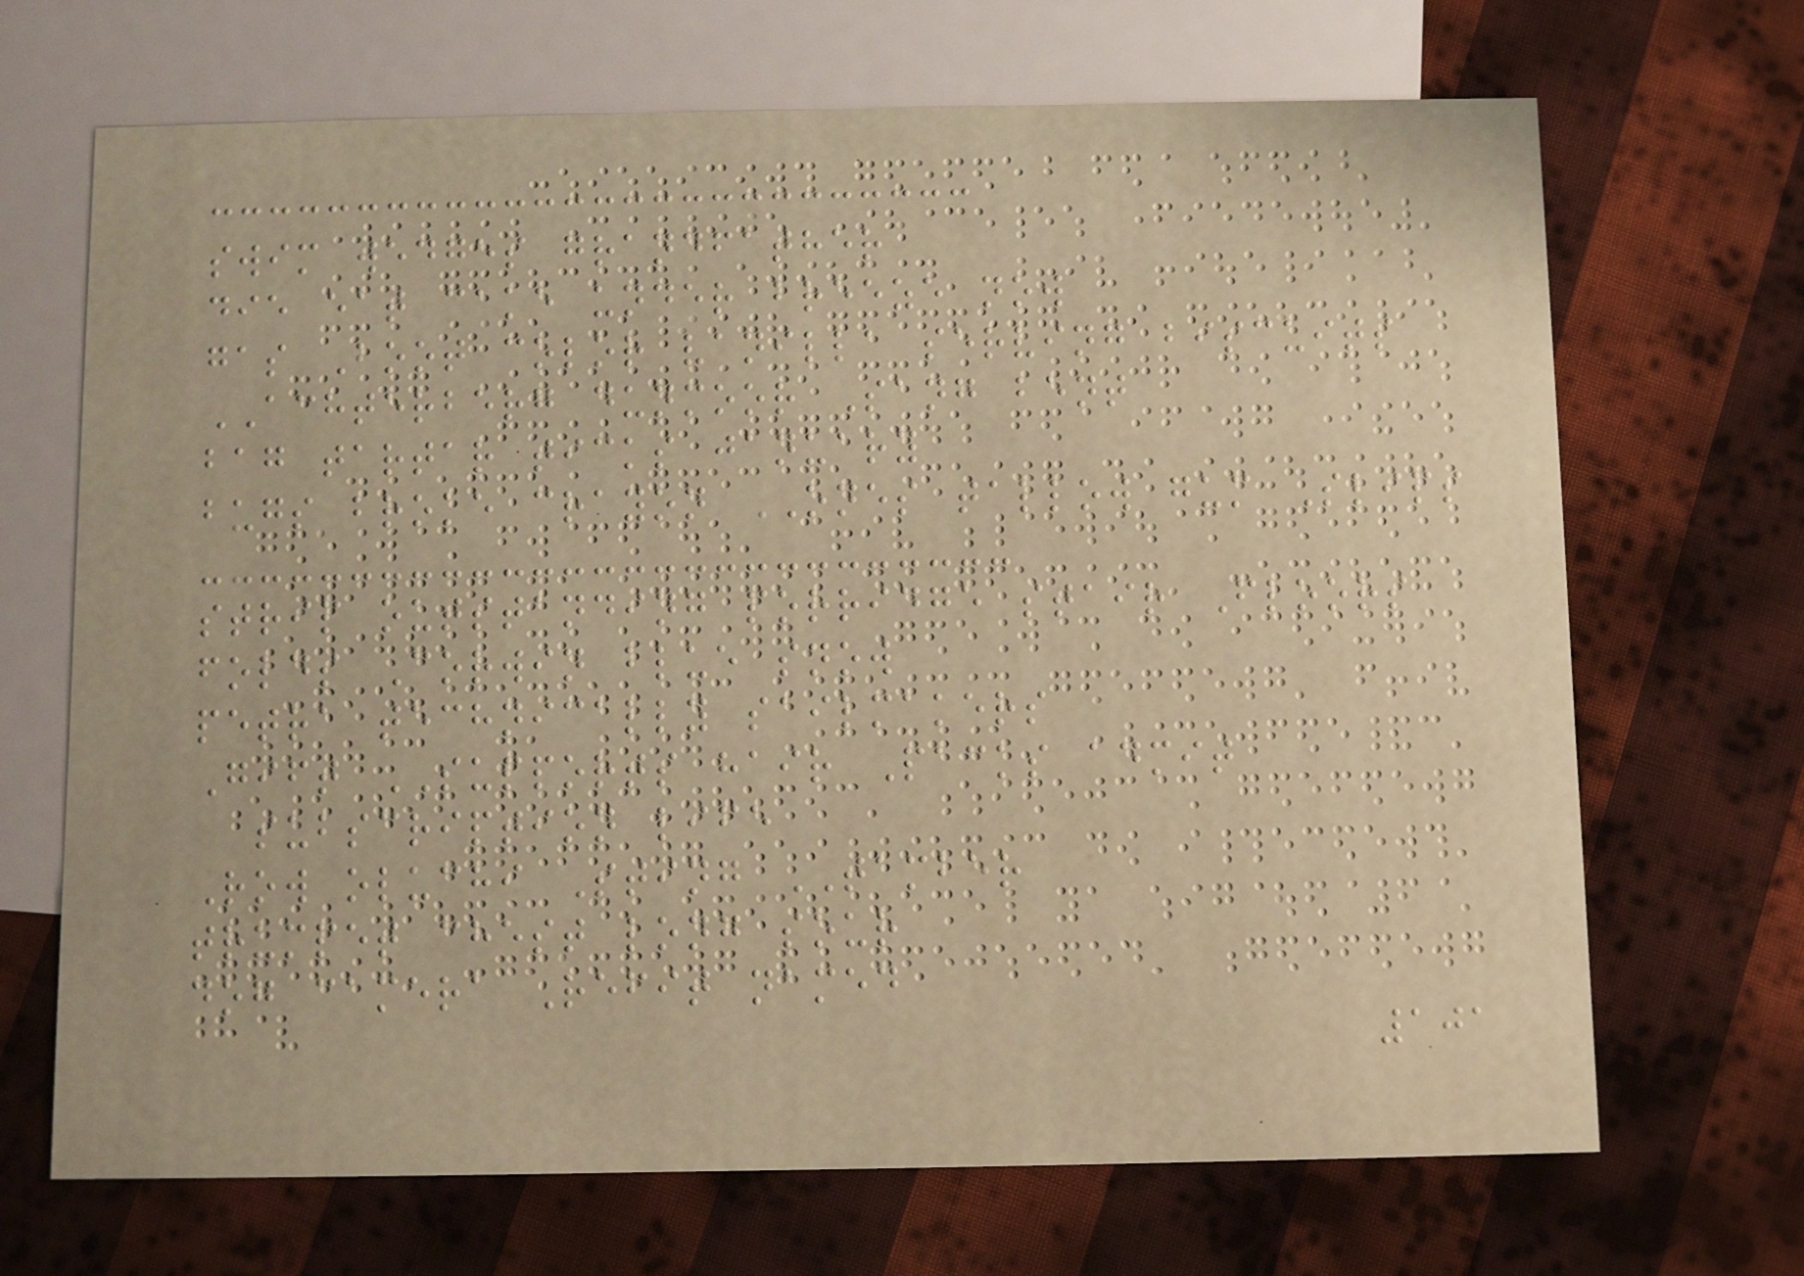swim wedges grandfather
die eat cake under breeze now
gas Boot color vanilla serving biscuits
ACHTERBERG dunmoor Sang bent
bag tartar ticks january
bugs broke crayon ONES tallow gum Slips
strip outstanding porridge stair Floors
folds Corwin blue snow
petra technically sailmakers
Gift SUPPORTS hair Packs admit
subscription life
Row oluchi Sting TAMBER
trumpet chest long sour
dog camera Refit named
101
